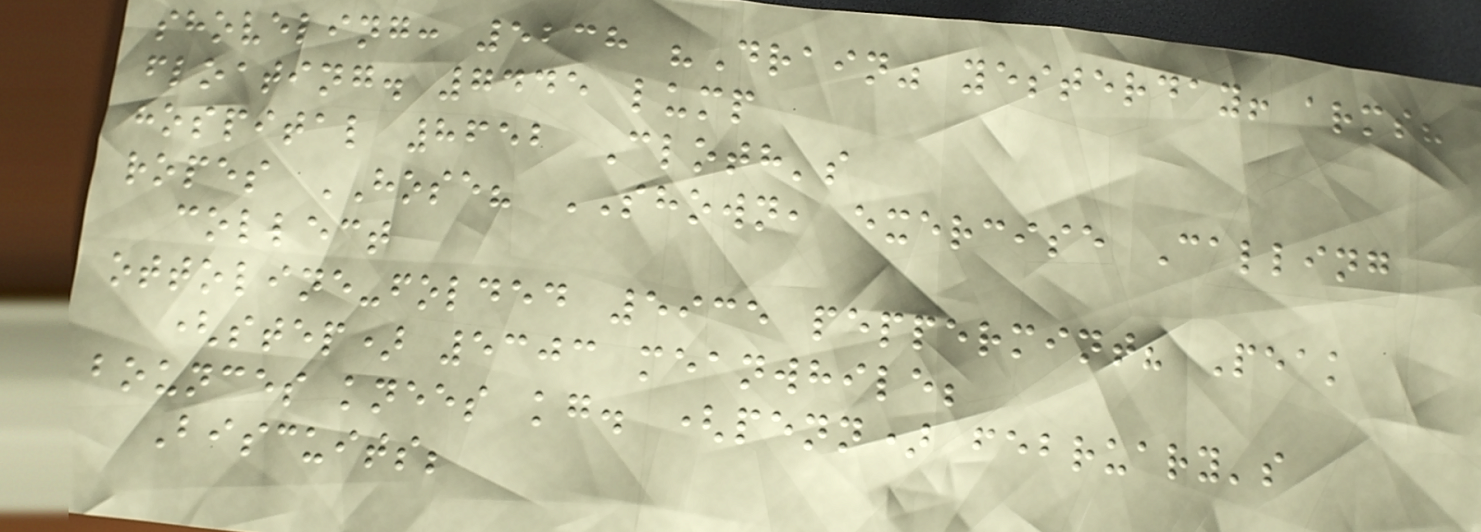shoveling: 5238 "Drain" yesterday! arms?
floating. 7445 lump
hospital 8652 Cloth's
ropes HOSE? SHOWN, exercise Calling
collect
ottoline-folded 5935 peppermint? Peak
(step) 5303 meanwhile;
bounces knees kg. (penn) february's
Biscuits;
